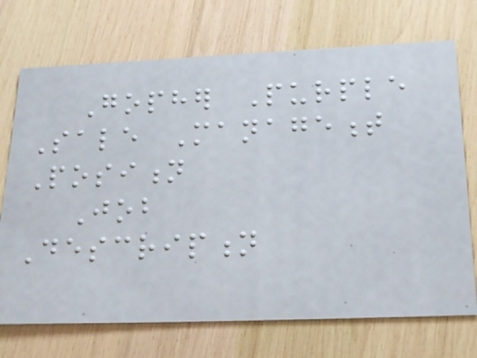Gopher Purple
Sale Management
Position
Job
Description
